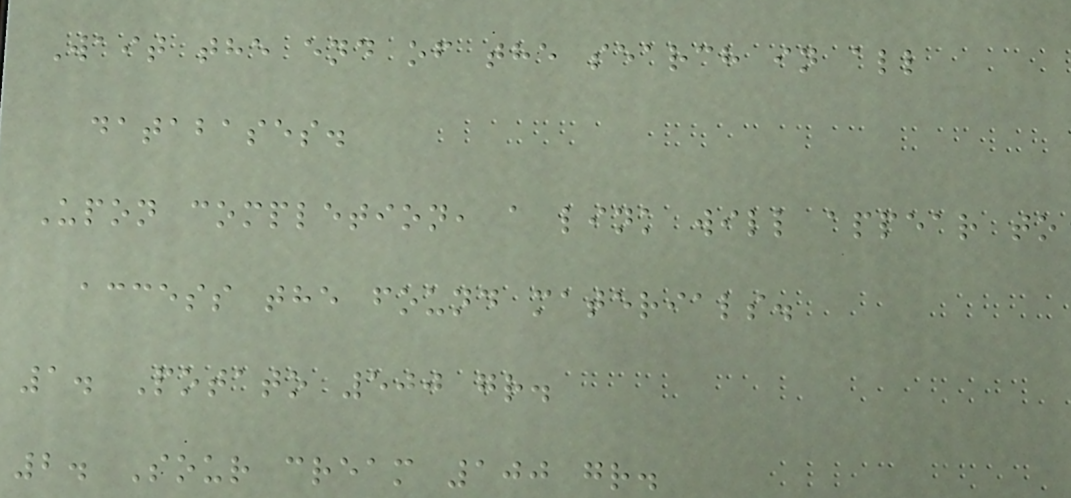Wait the end of the search in all
databases.
Upon completion, a link will appear to
access the found materials.
1. Potato 500 gr.
2. Sour cream 100 gr.
